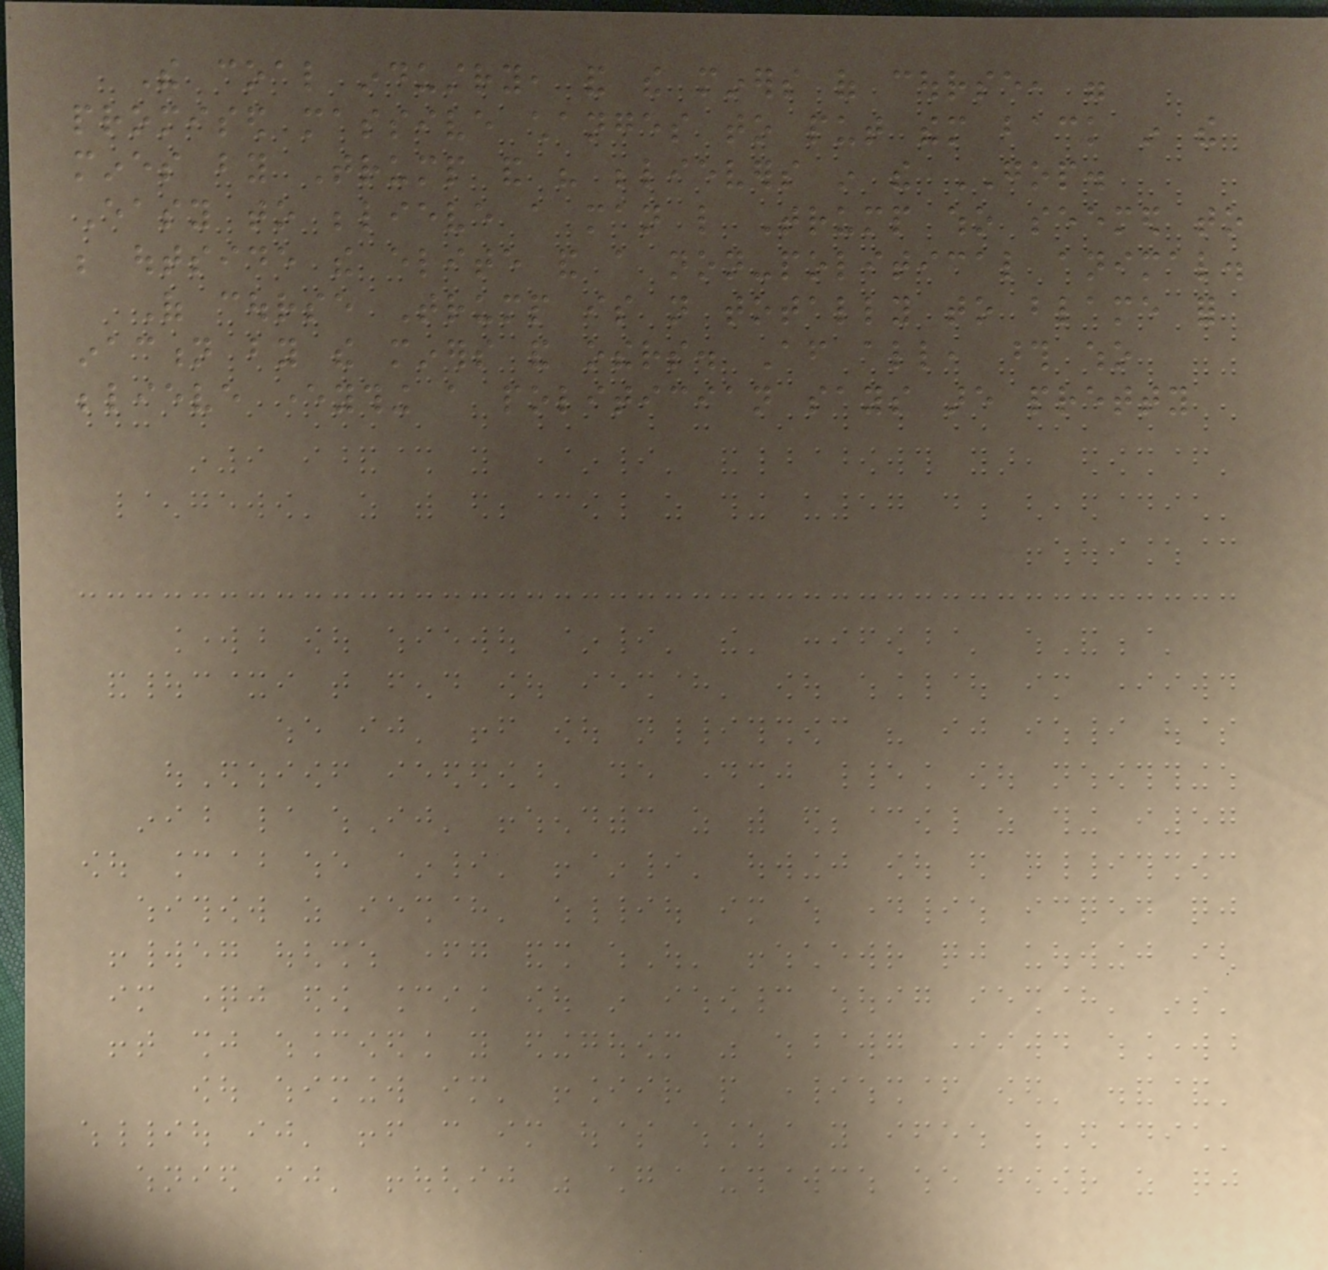The coal industry, and the miners of course, were
promised massive changes to put them back in the
mines by Trump and his believers in the GOP.
Easy to believe a man like Trump who seemed to
be outside the elite and a non-political animal.
Of course Trump is not totally to blame for
inaction by the miners and others. After all, those who
believe everything a politician says are pretty
